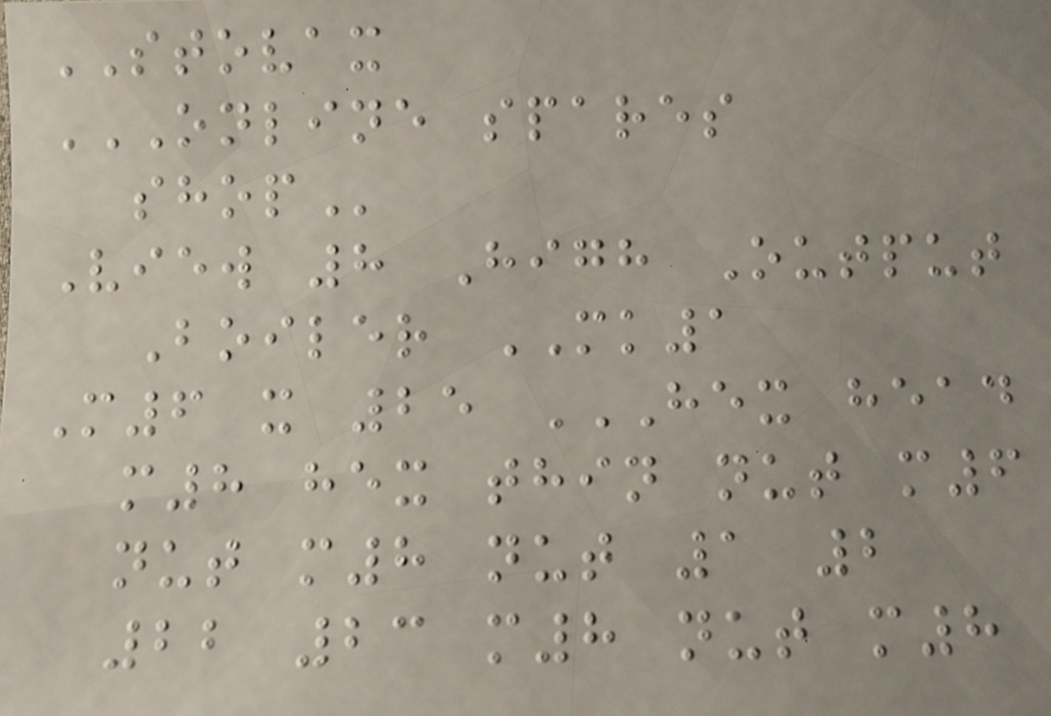STOVAX
ONLINE SPARES
SHOP
View 8 High Output
Boiler MK1
M6 x 25 HEX HEAD
M8 HEX THIN NUT M6
NUT M8 NUT 1 2
22 23 M8 NUT M8
